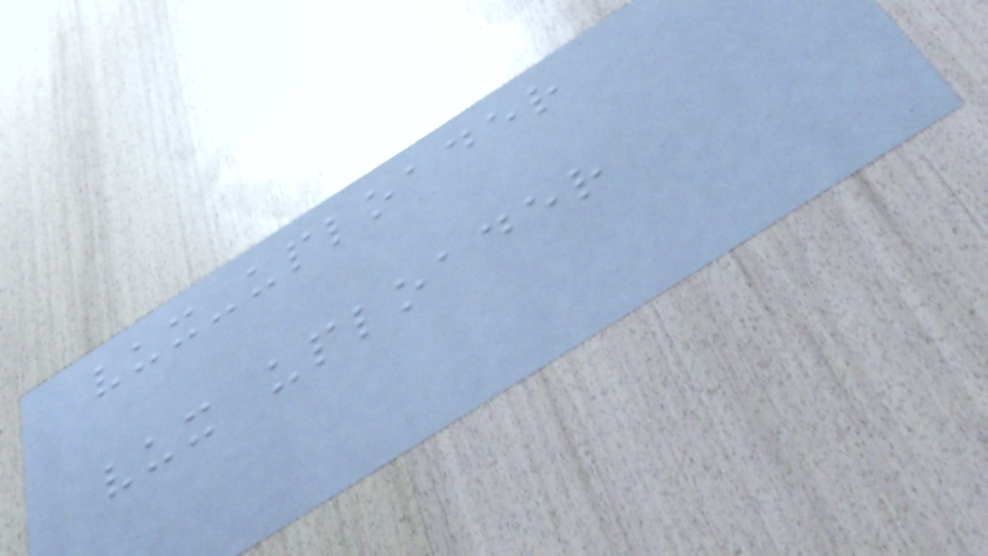vux-uploader
vux uploader
